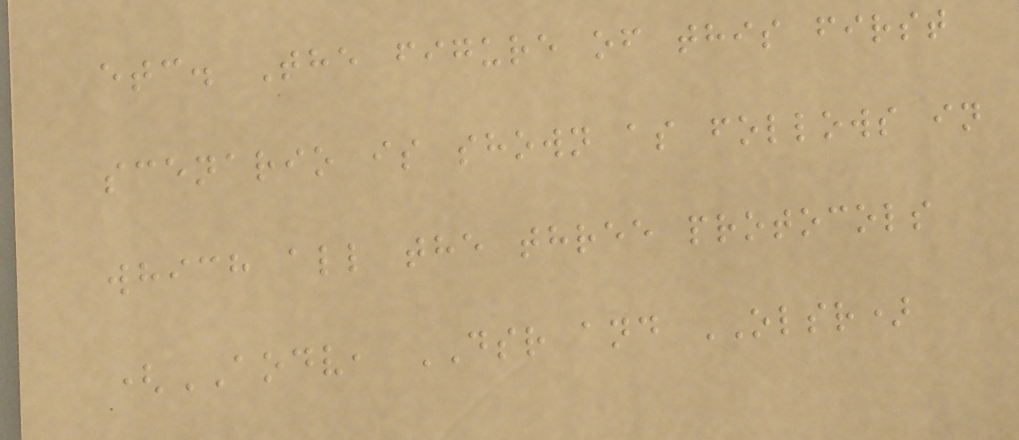etc. The figure of this first
scenario is shown as follows in
which all the three protocols
(AODV, DSR and OLSR)
